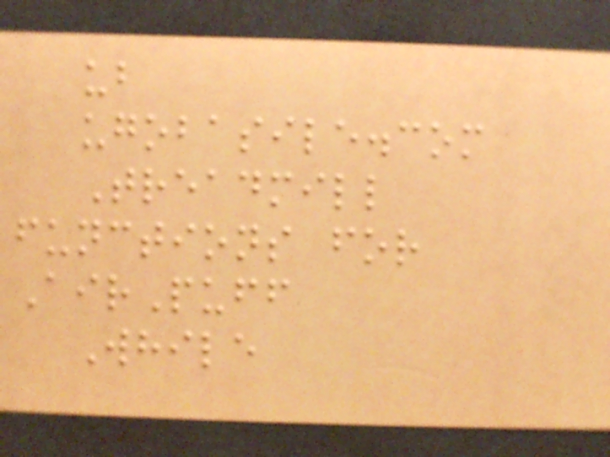ub
ugobasile.com
Treadmill
functions for
AirPuff
While
